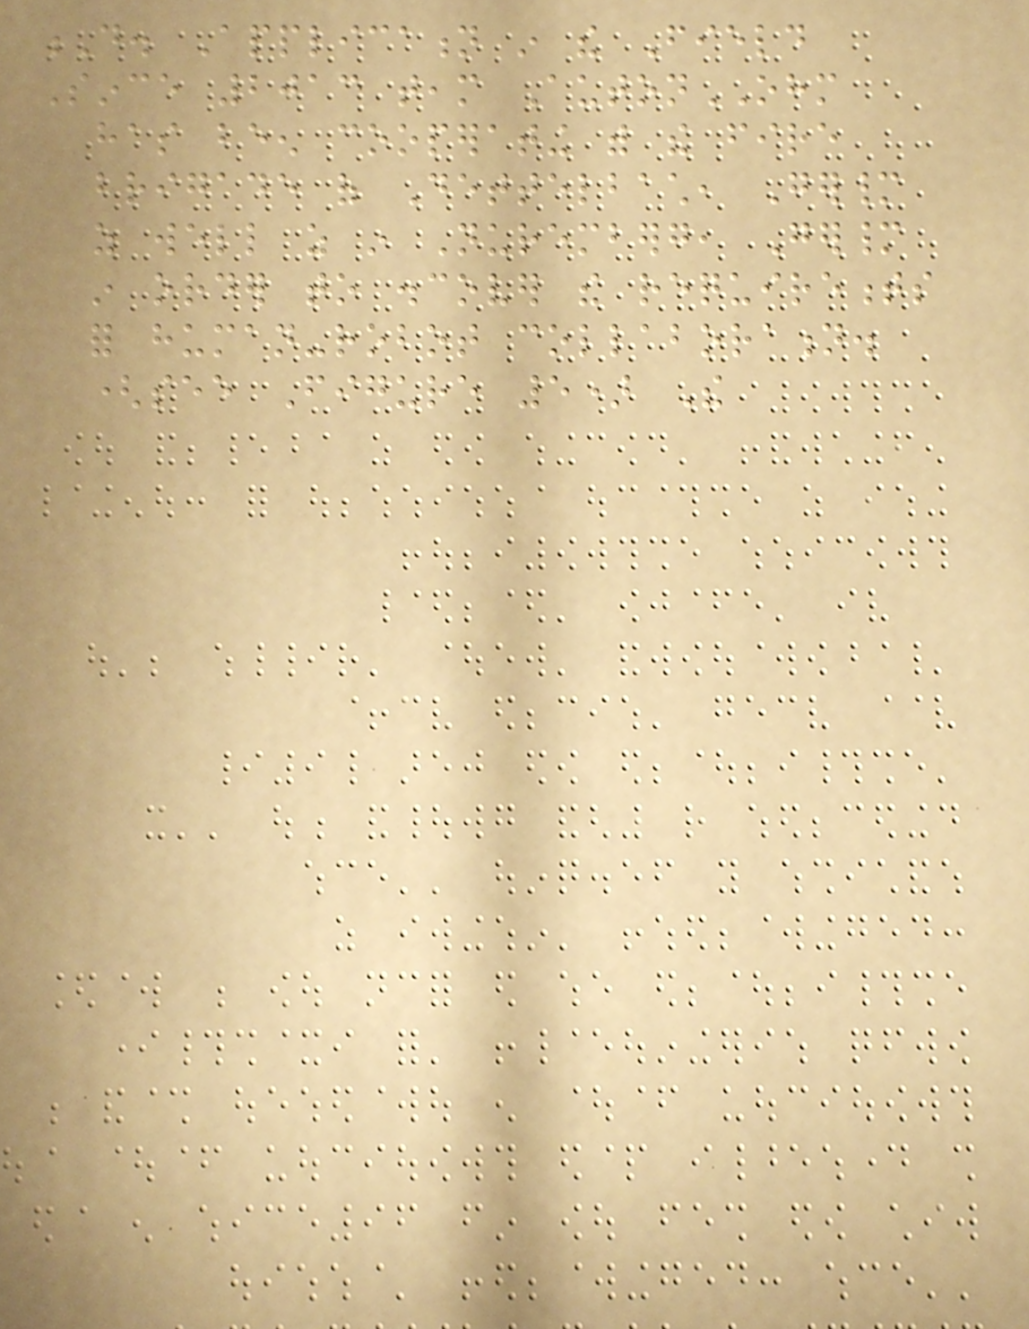D. Application in the Field
Since 2013 team AutonOHM
has been cooperating with the fire
brigade of Dettelbach, Germany
as well as in Nuremberg, Germany
in order to discover the requirements
for human-robot collaboration.
(see Figure 5) The
